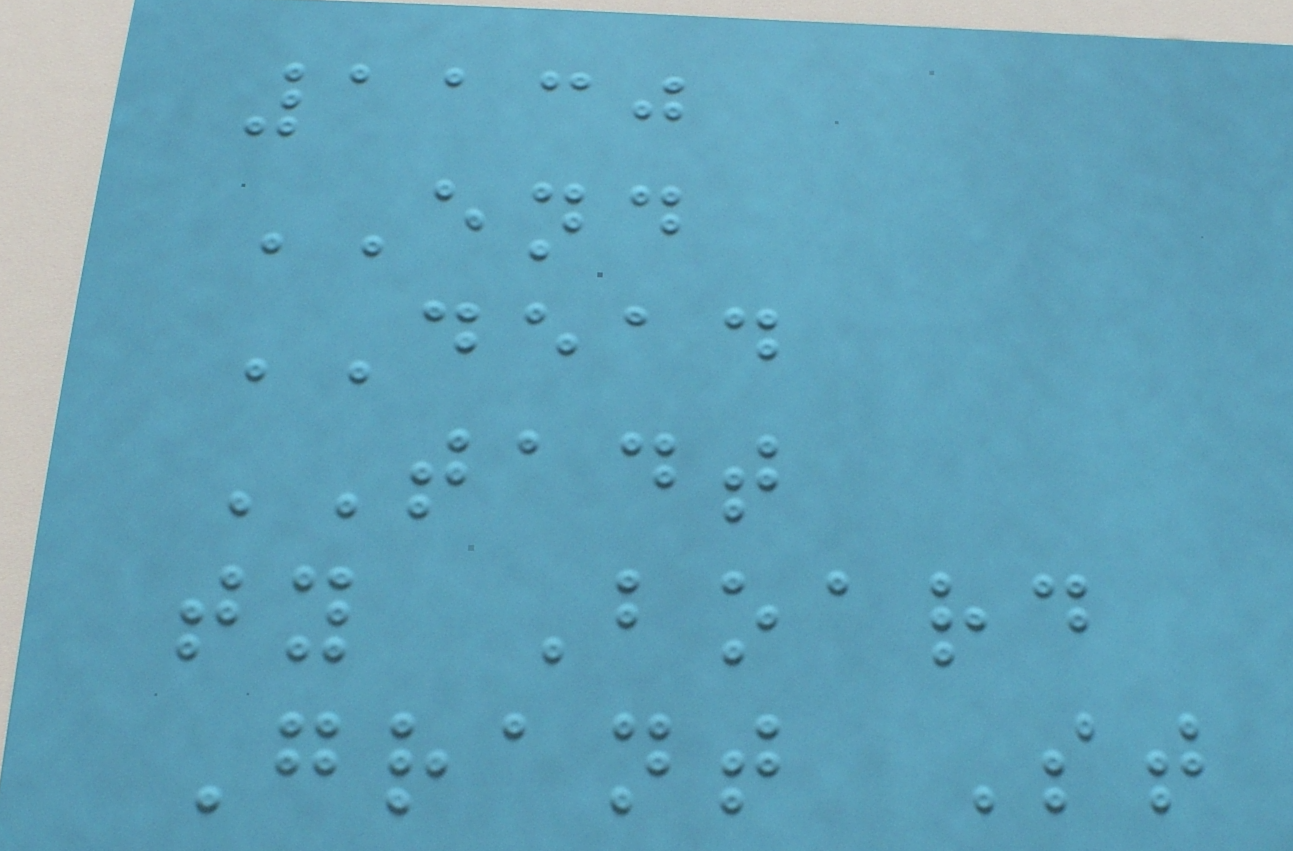1130
END
DEAD
TADT
ty Board
Grant St
